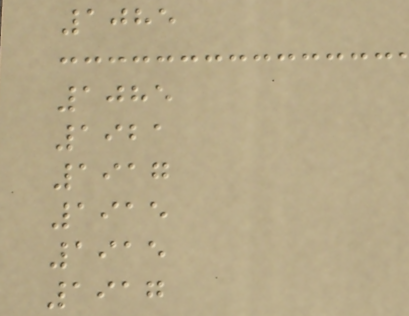1085
1085
1921
1917
1915
1915
1917
